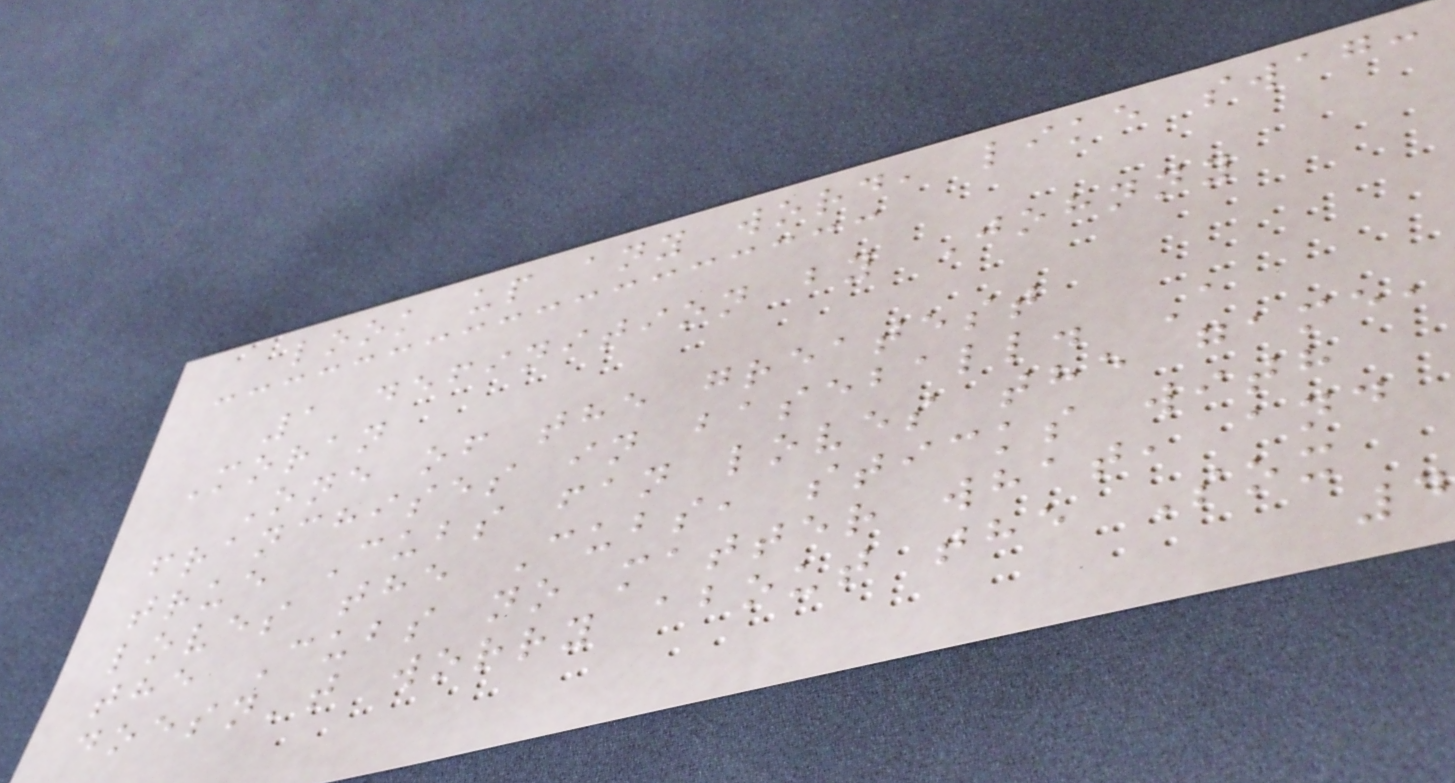look up any word, like swag:
1 definition by Johnny
Moran
One of the greatest
franchises in baseball. A
true Cubs fan loves the game,
loves the Cubs, sticks with
the Cubs no matter what, and
doesn't worry about the Sox
4
